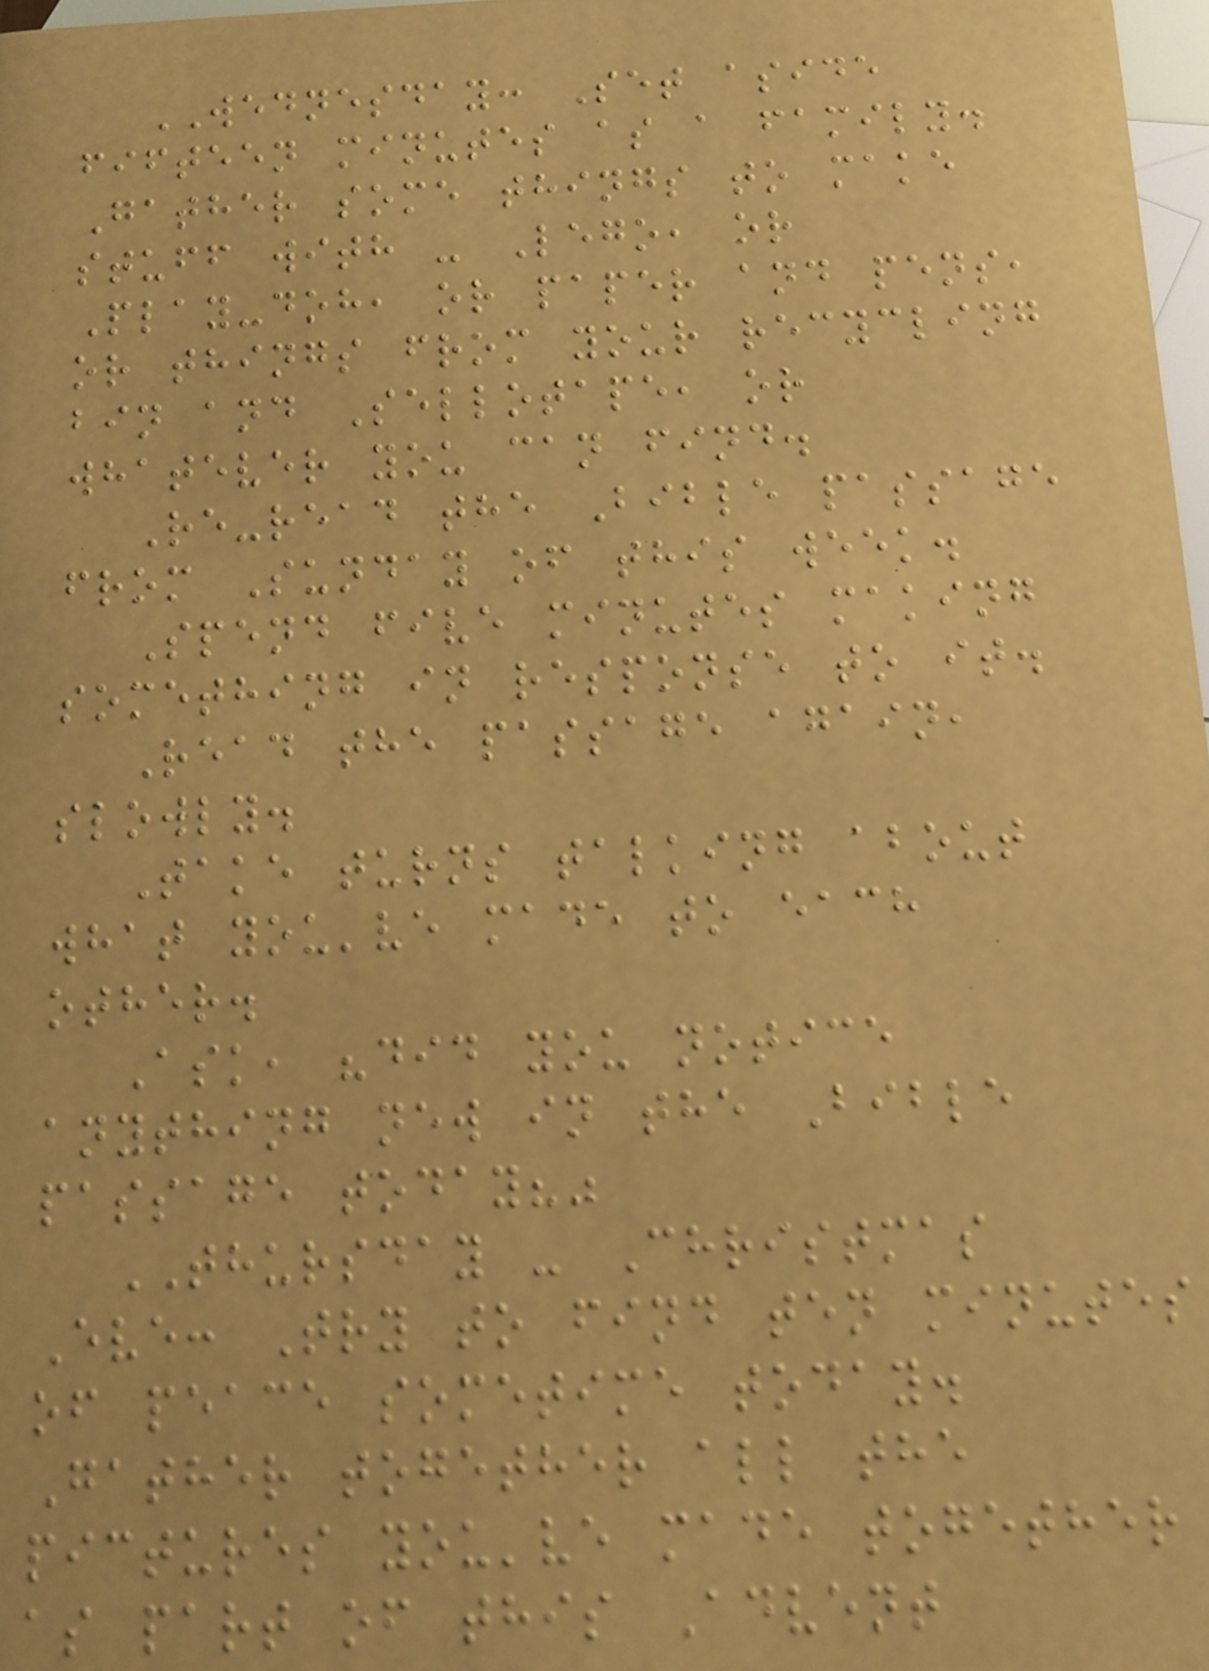WEDNESDAY: Set aside
fifteen minutes as a family.
Gather some things to make
stuff with - Lego, or
Play-doh, or paper and pens,
or things from your recycling
bin and Sellotape, or
whatever you can find.
Re-read the Bible passage
from Sunday of this week.
Spend five minutes making
something in response to it.
Read the passage again,
slowly.
Take turns talking about
what you've made to each
other.
Ask, "did you notice
anything new in the Bible
passage today?"
THURSDAY - Christmas
Eve: Try to find ten minutes
of peace sometime today.
Gather together all the
pictures you've made together
as part of this Advent
